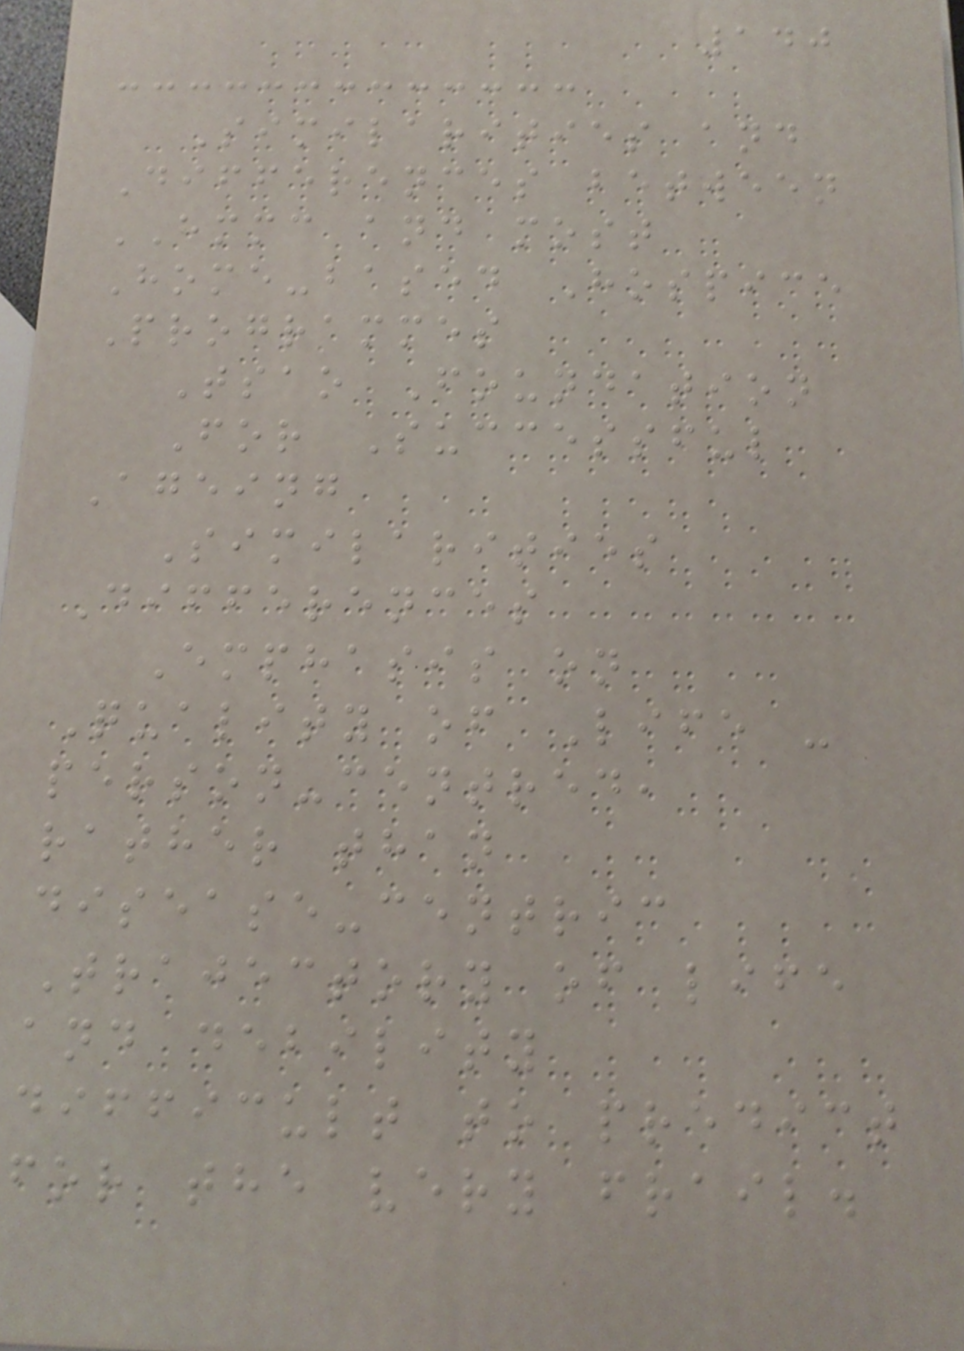140
Similarities and
Differences between
HMMC and most
Home-based Hospice
Programmes
Tsao Foundation
For Successful
Ageing
Similarities
Differences
Emphasis on
Quality of Life -
person-centred,
rather than
disease-centric
Trajectory of life
and debility
difficult to predict
for the very frail.
